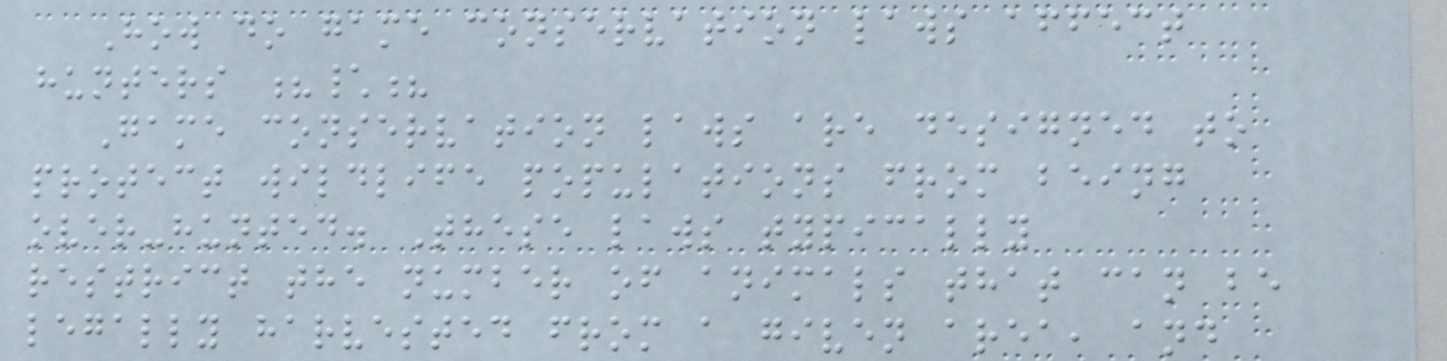How do game conservation laws affect
hunters ?\?
Game conservation laws are designed to
protect wildlife populations from being
over-hunted. These laws typically
restrict the number of animals that can be
legally harvested from a given area, and
